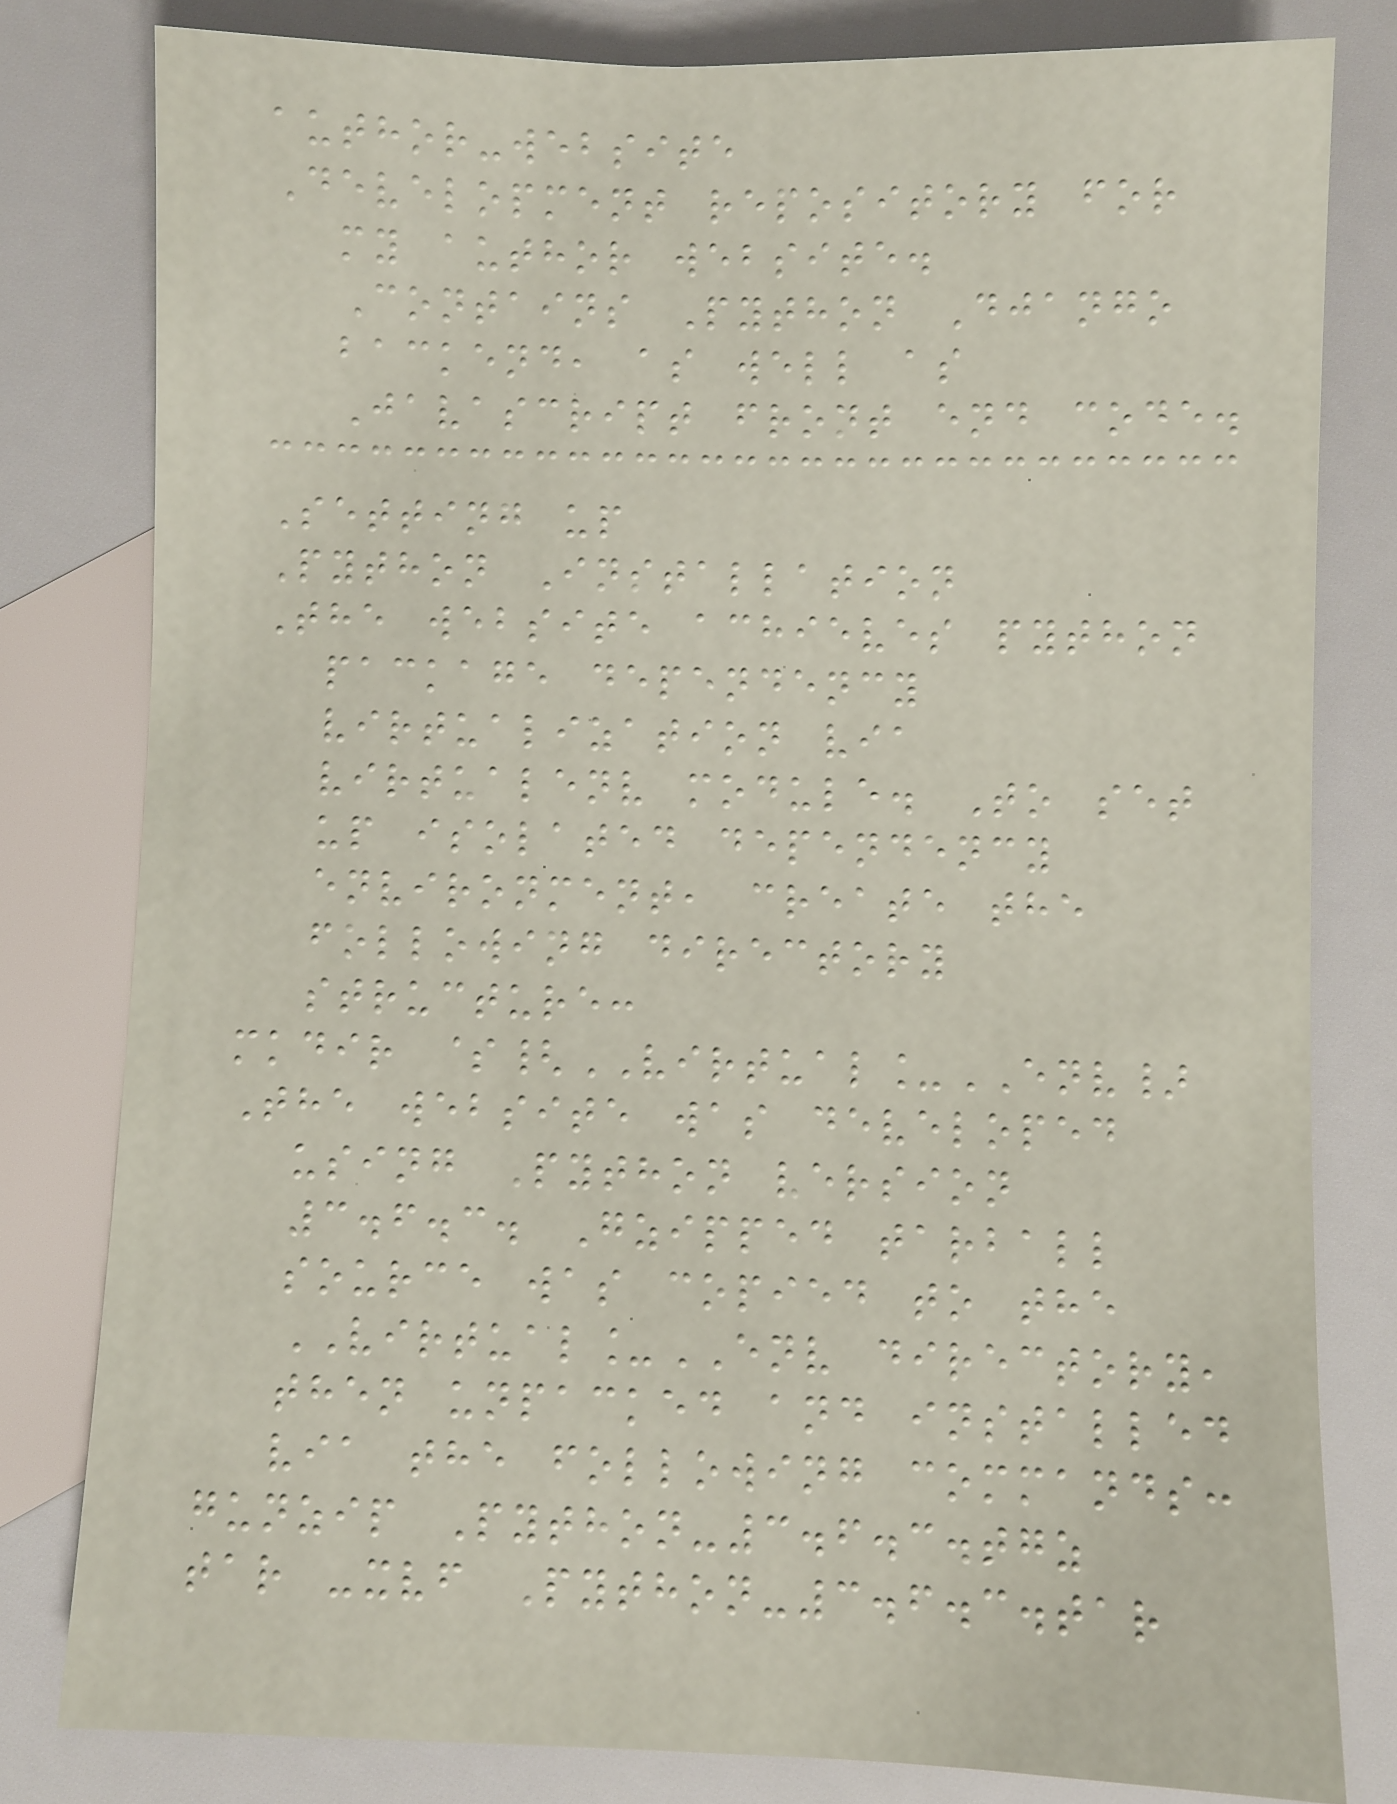author-website
Development repository for
my author website.
Contains Python Django
backend, as well as
Javascript front end code.
Setting up
Python Installation
The website achieves python
package dependency
virtualization via
virtualenv module. To set
up isolated dependency
environment, create the
following directory
structure:
mkdir ${VIRTUAL_ENV}
The website was developed
using Python version
3.6.3. Gzipped tarball
source was copied to the
VIRTUAL_ENV directory,
then unpacked and installed
via the following commands:
gunzip Python-3.6.3.tgz
tar -xvf Python-3.6.3.tar
